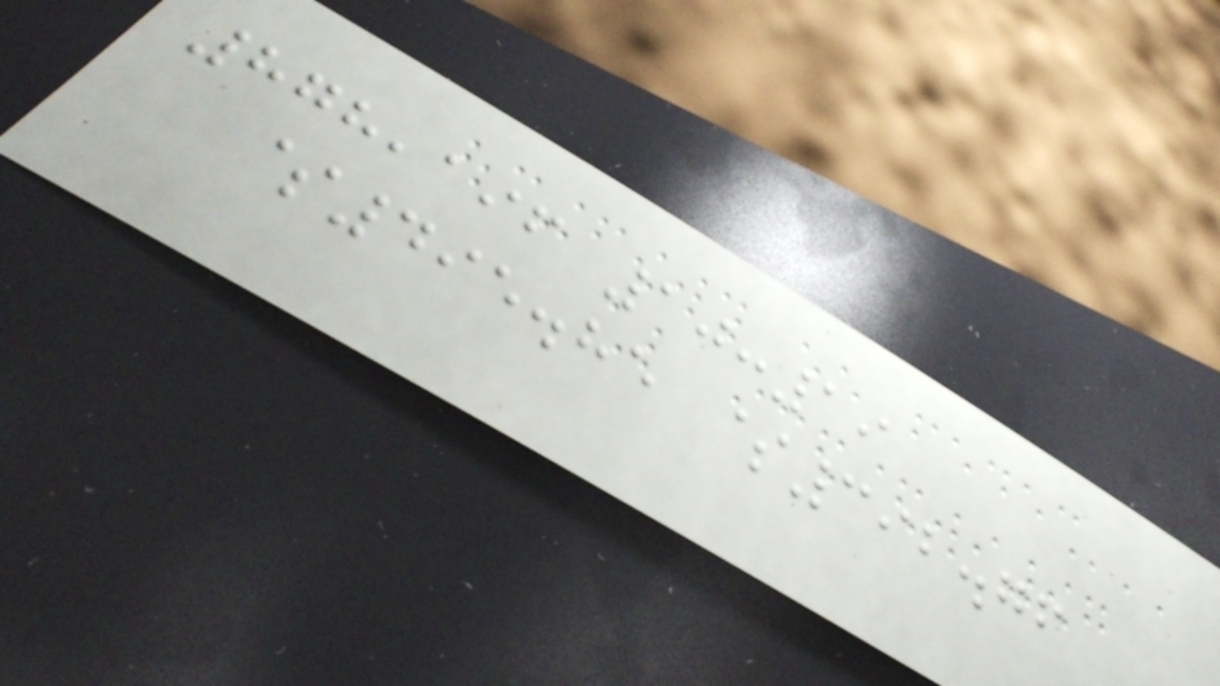878,196 10:19
$495.85 $392.76
